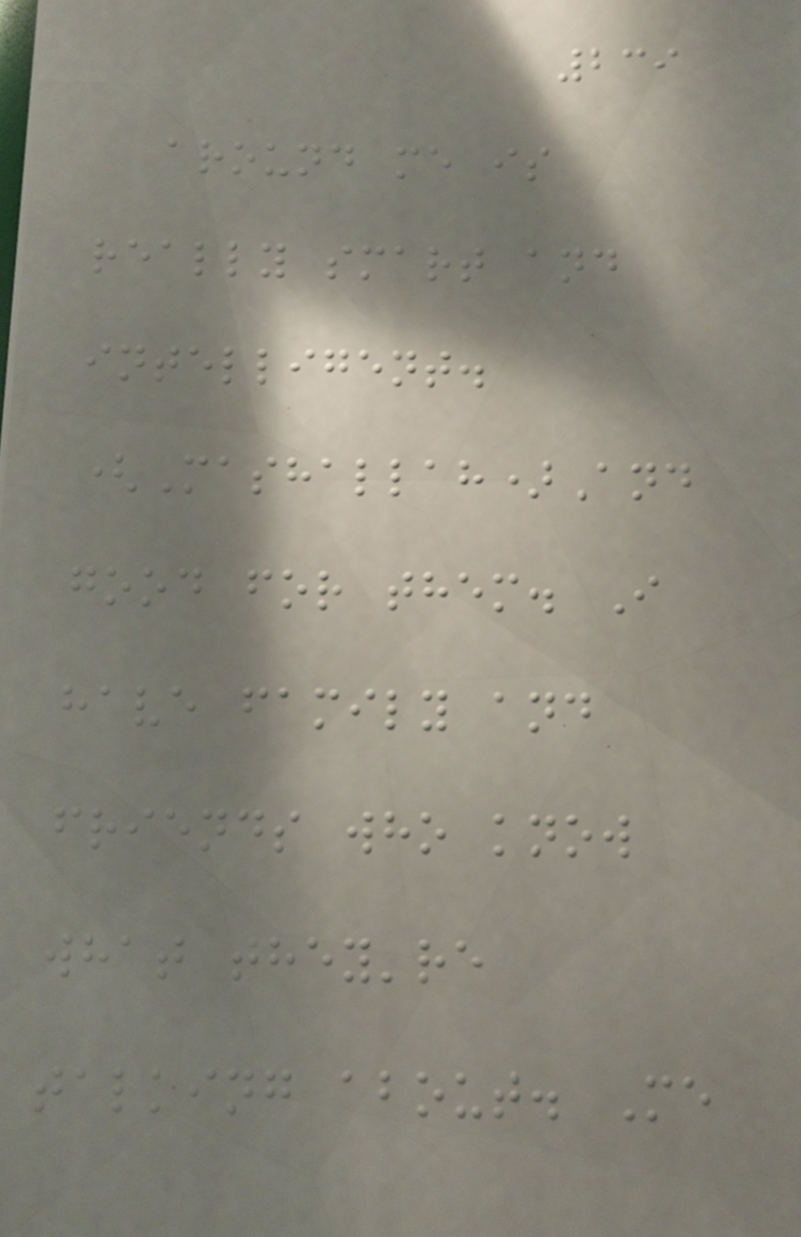239
around me is
really smart and
intelligent.
(Mashallah)And
good for them. I
have family and
friends who know
what they're
talking about. Me
